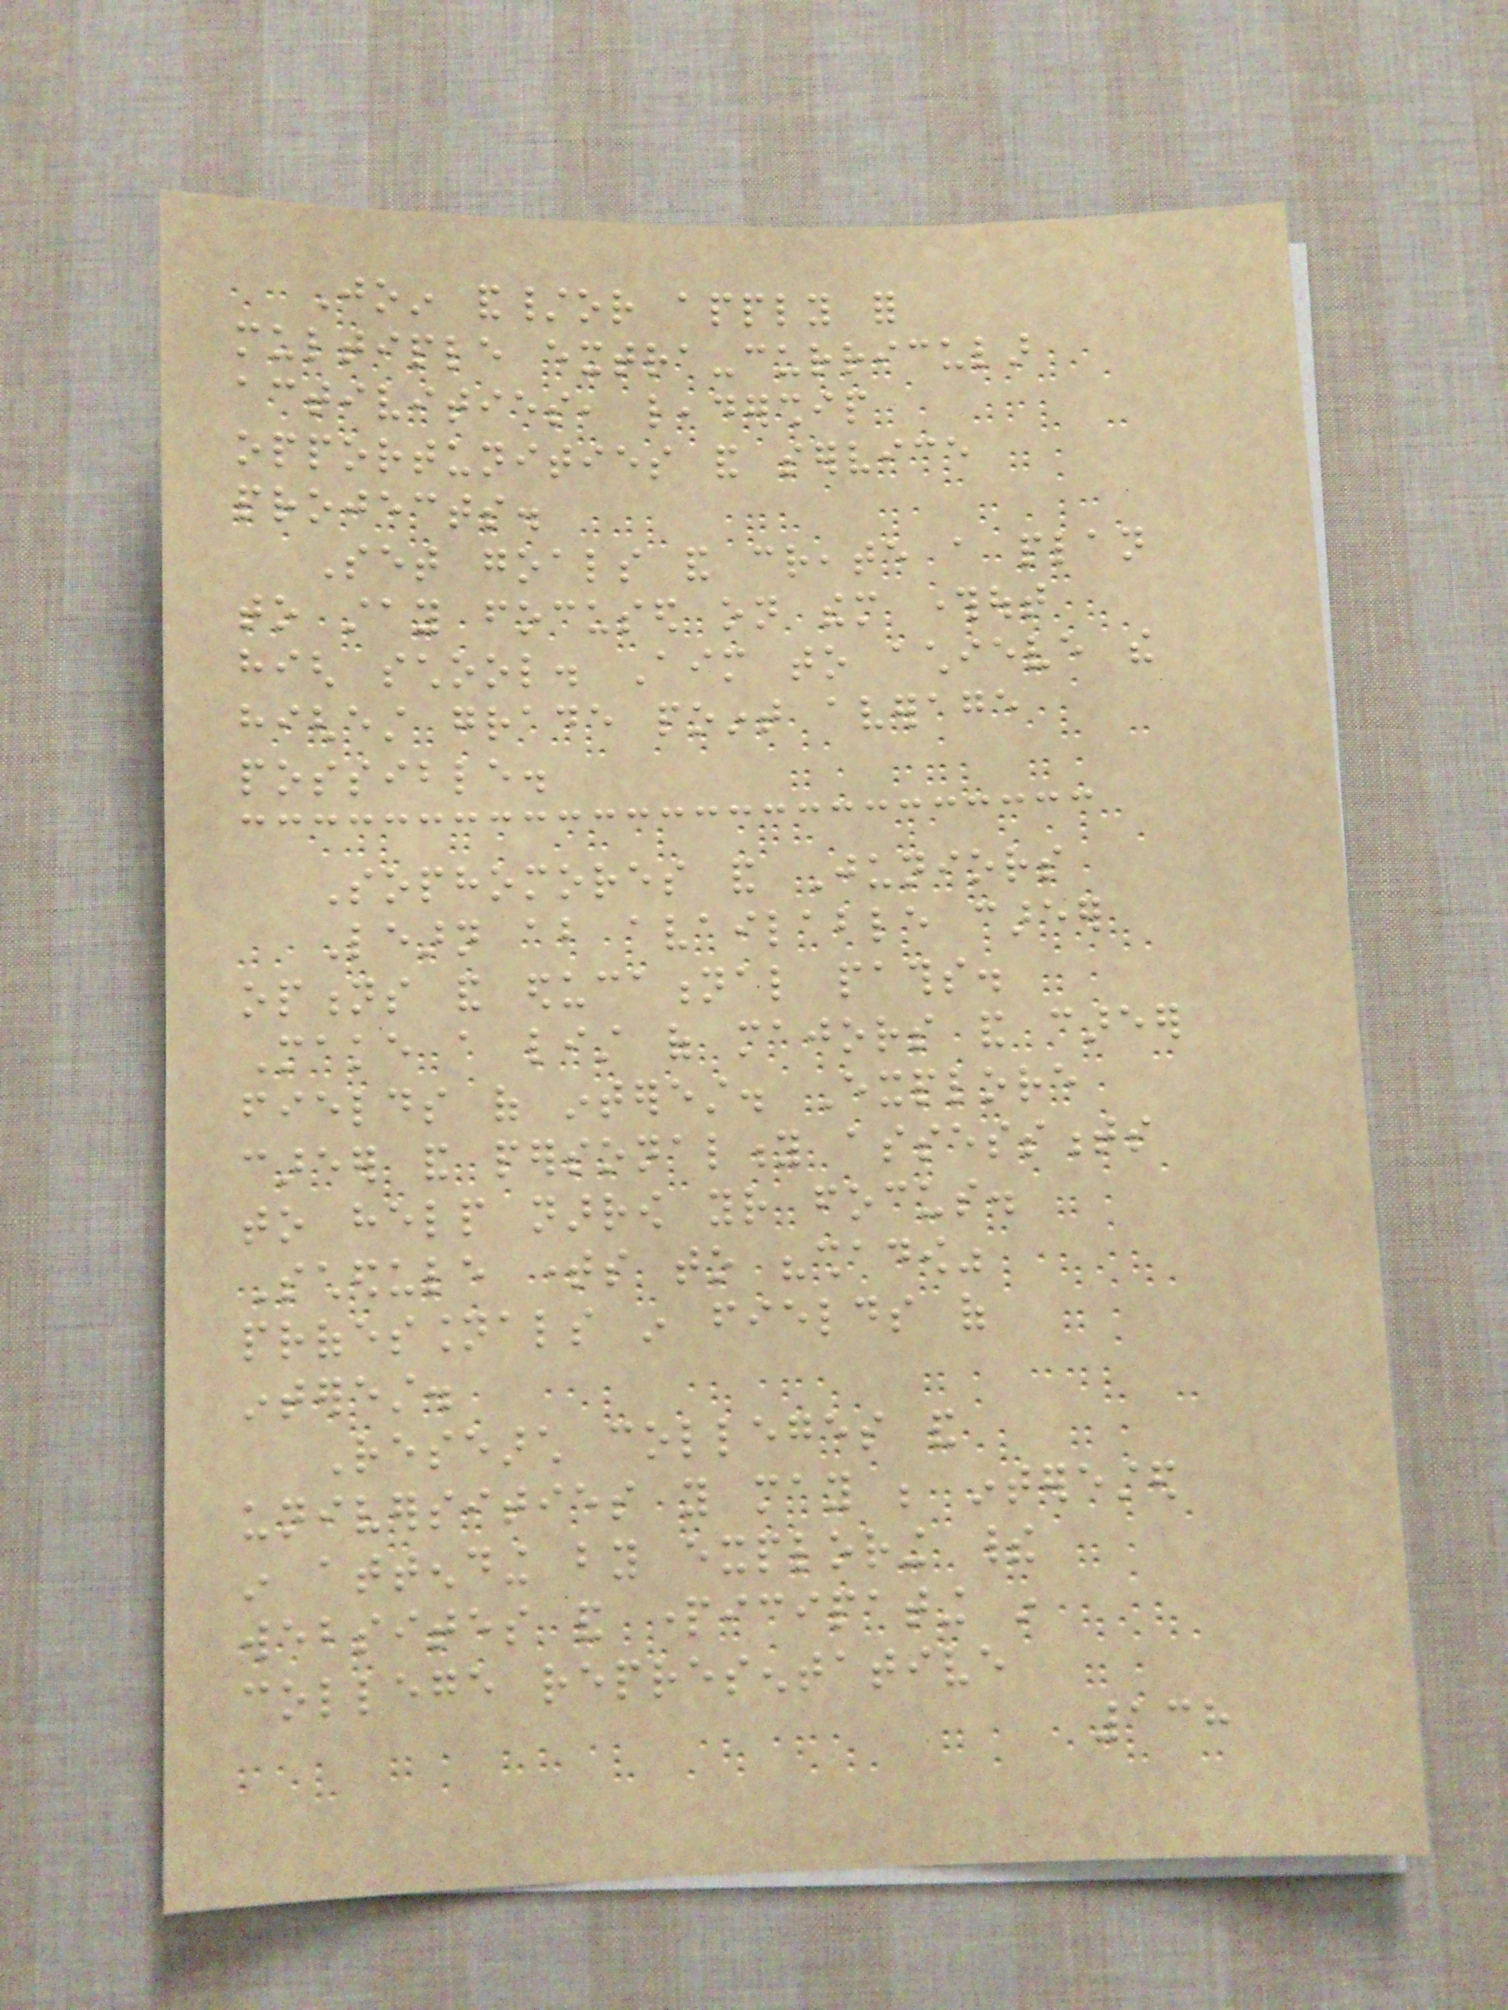Join and/or apply for
multiple extra-curricular
activities, leadership
opportunities and service
projects.
Set goals and create a plan
to stay focused on them throughout
high school. Aim to achieve the
highest grade point average
possible.
Sophomores and Juniors
Learn about available career
options and educational paths.
Make a list of majors and career
fields of interest. Explore
career and personality assessments
to help narrow your focus.
Schedule times to "shadow"
professionals in fields of
interest.
Research colleges and
universities you may be interested
in attending by exploring their
websites and participating in
college representative
138
